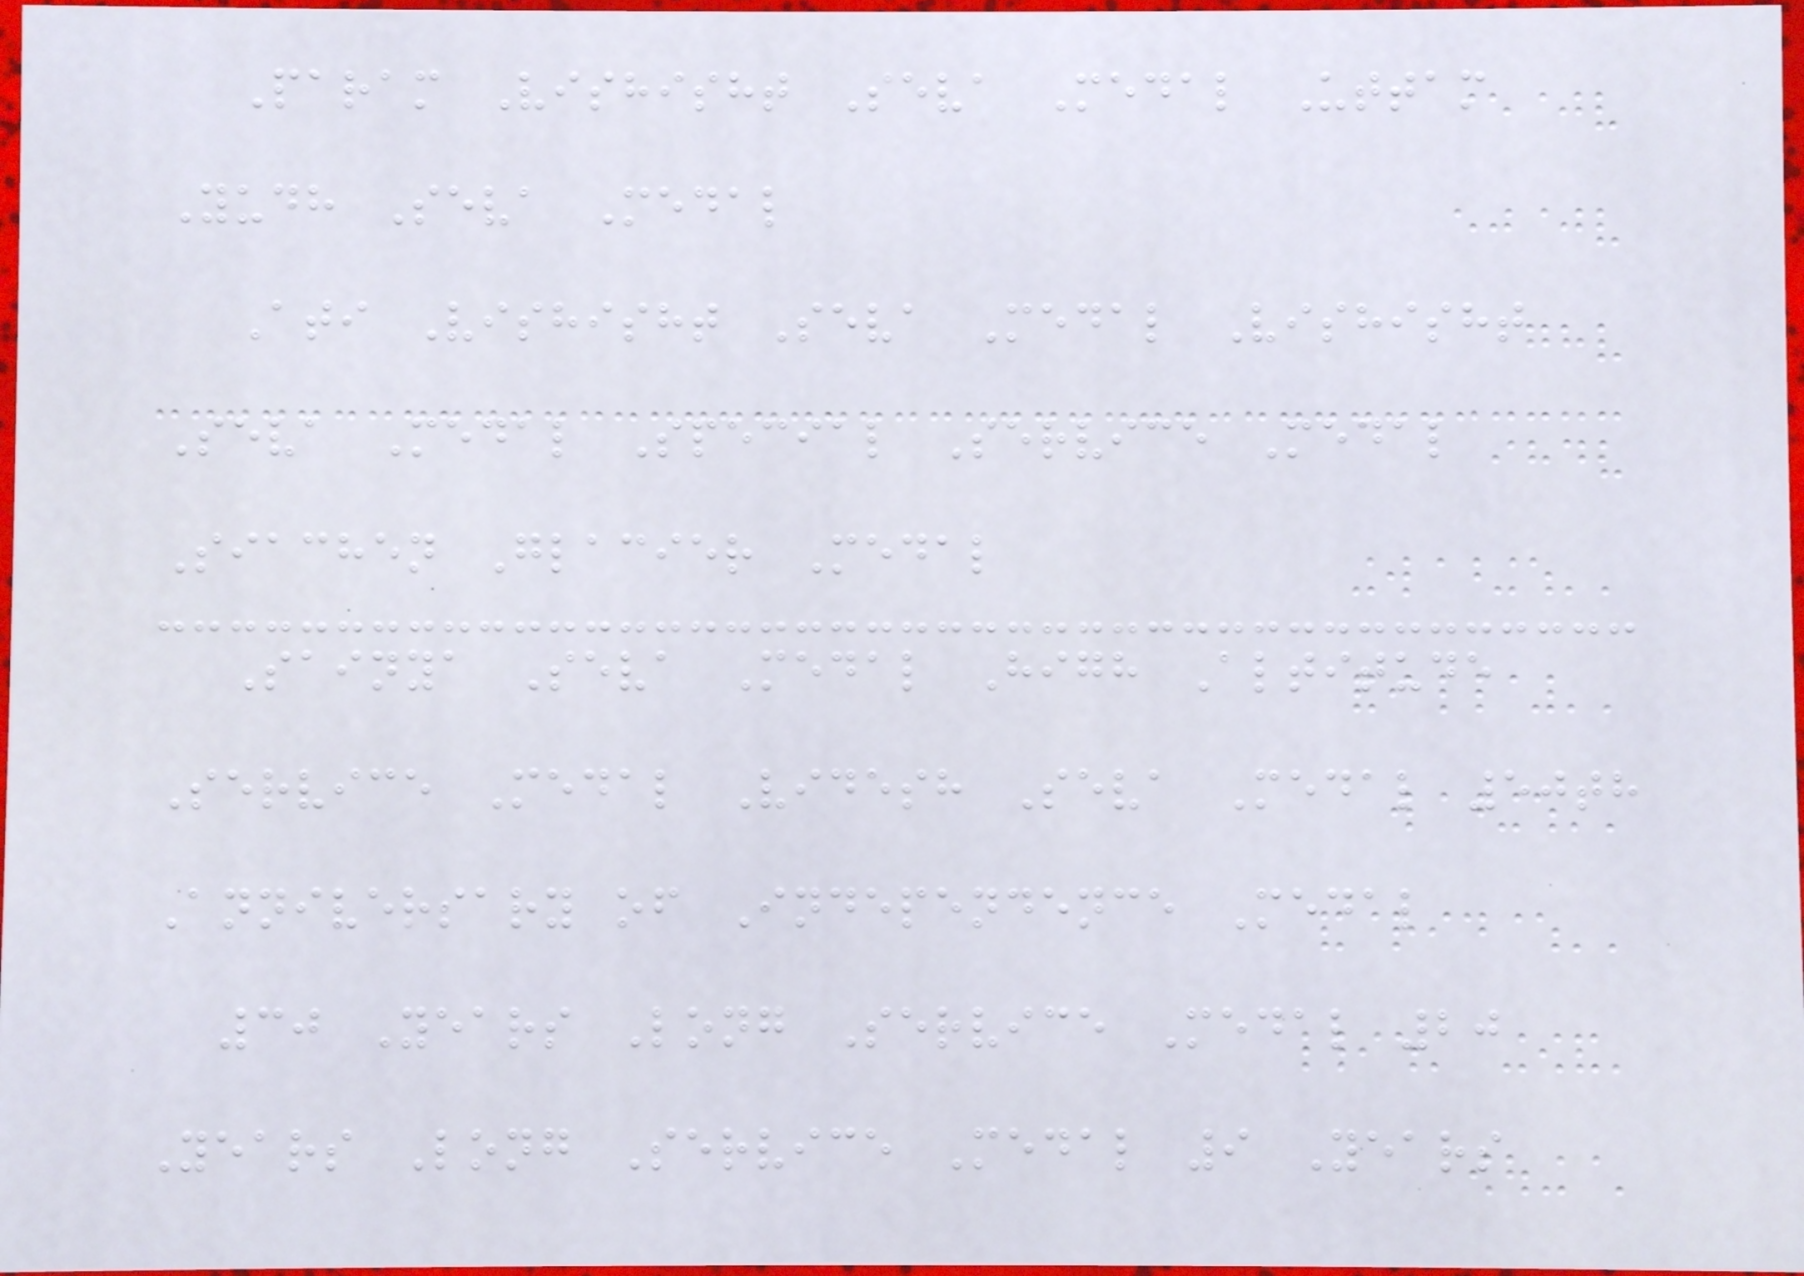Param Vishisht Seva Medal Uttam
Yudh Seva Medal
Ati Vishisht Seva Medal Vishisht
Seva Medal Special Service Medal
Siachen Glacier Medal
Sainya Seva Medal High Altitude
Service Medal Videsh Seva Medal 50th
Anniversary of Independence Medal
30 Years Long Service Medal 20
Years Long Service Medal 9 Years
